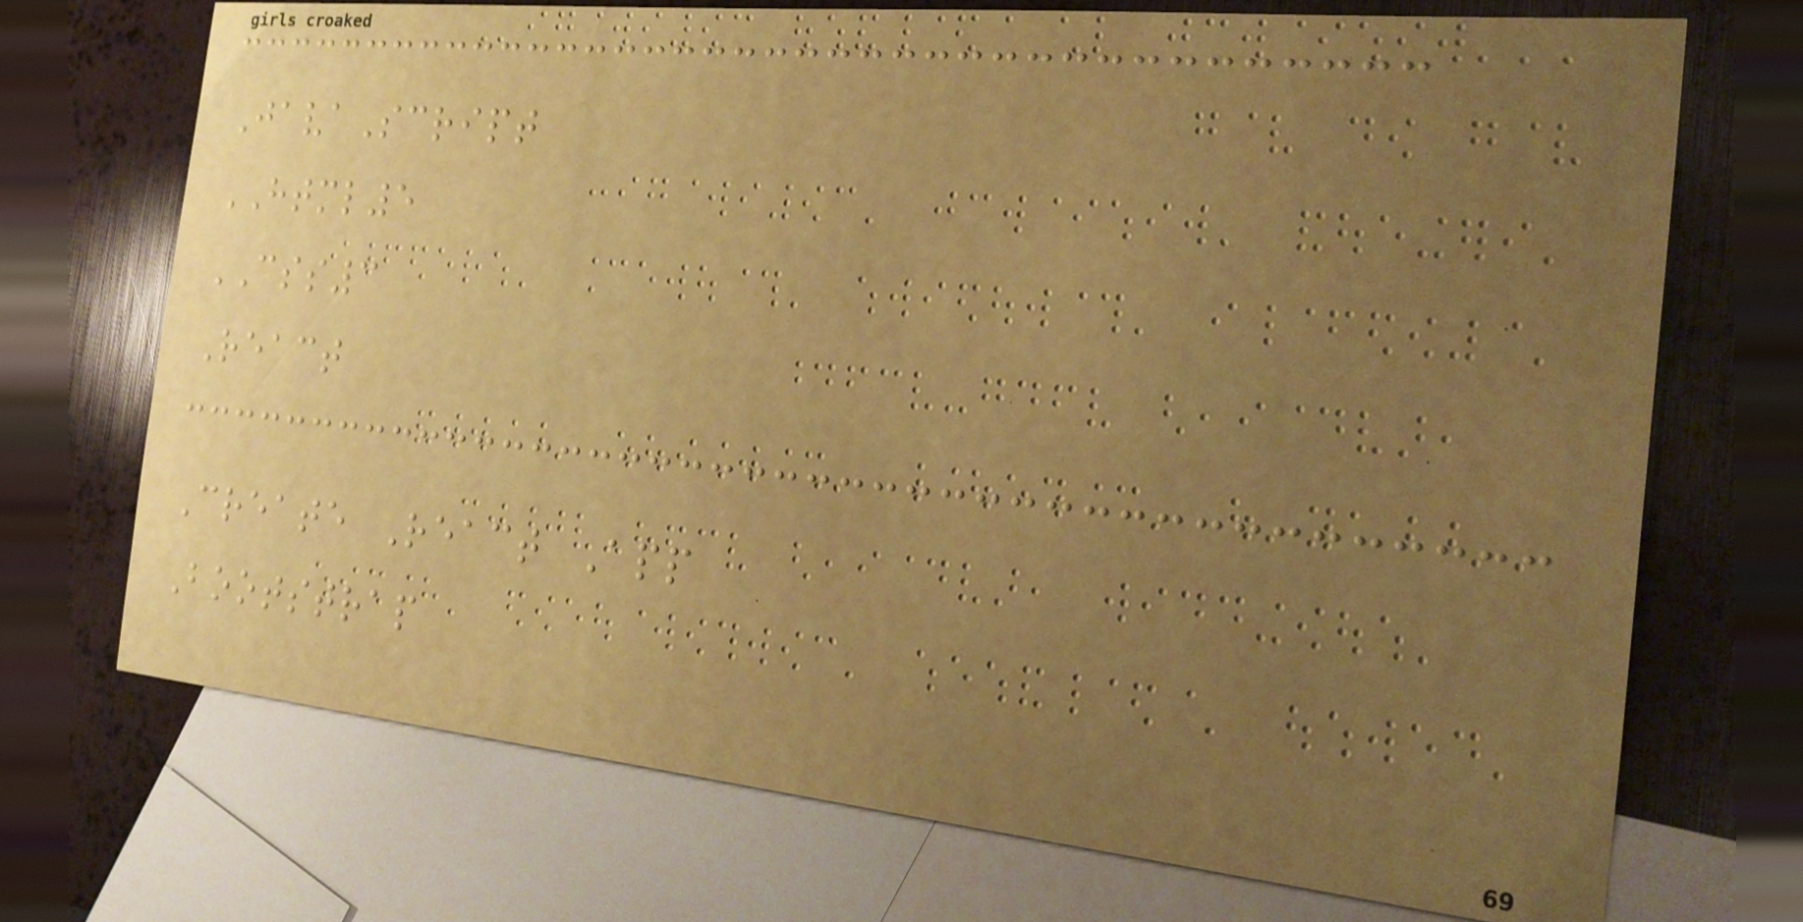JavaScript
HTML5
CSS3
React
Create React App
Bootstrap
